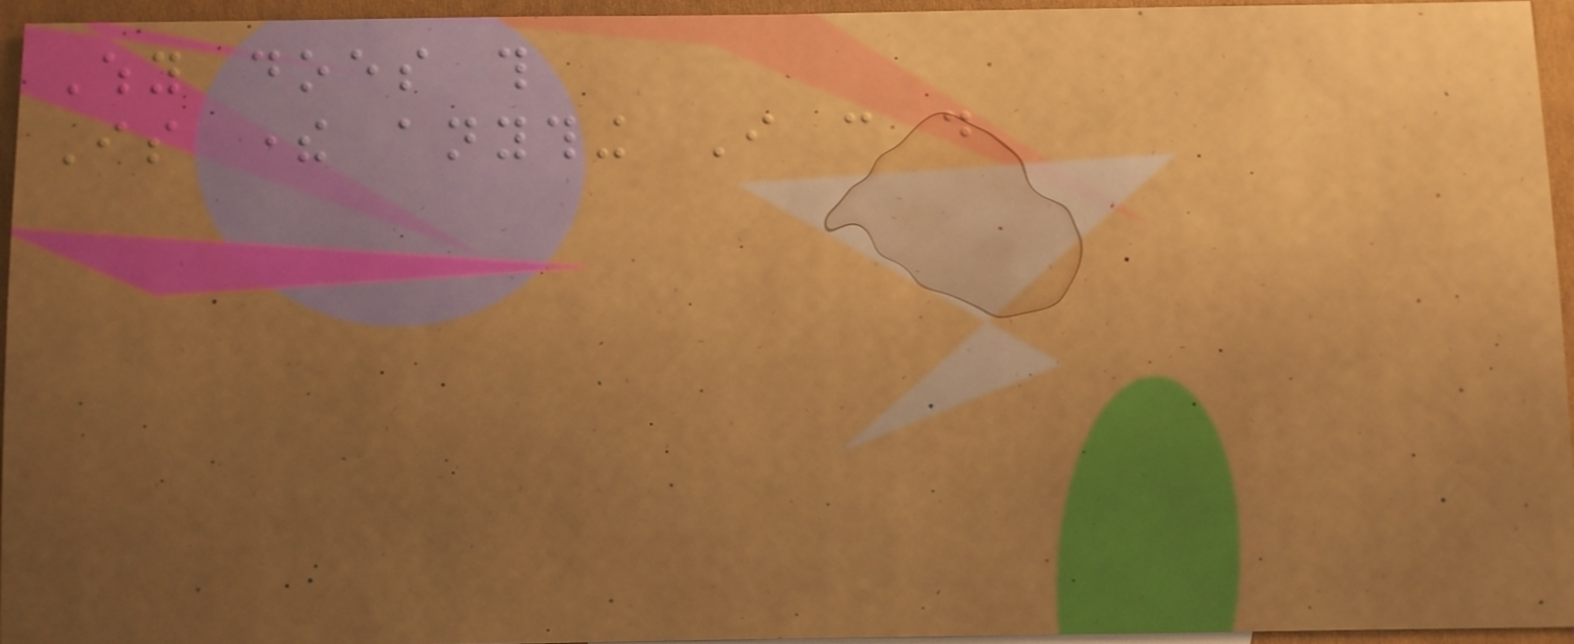Why does this
Is there anything I can do
